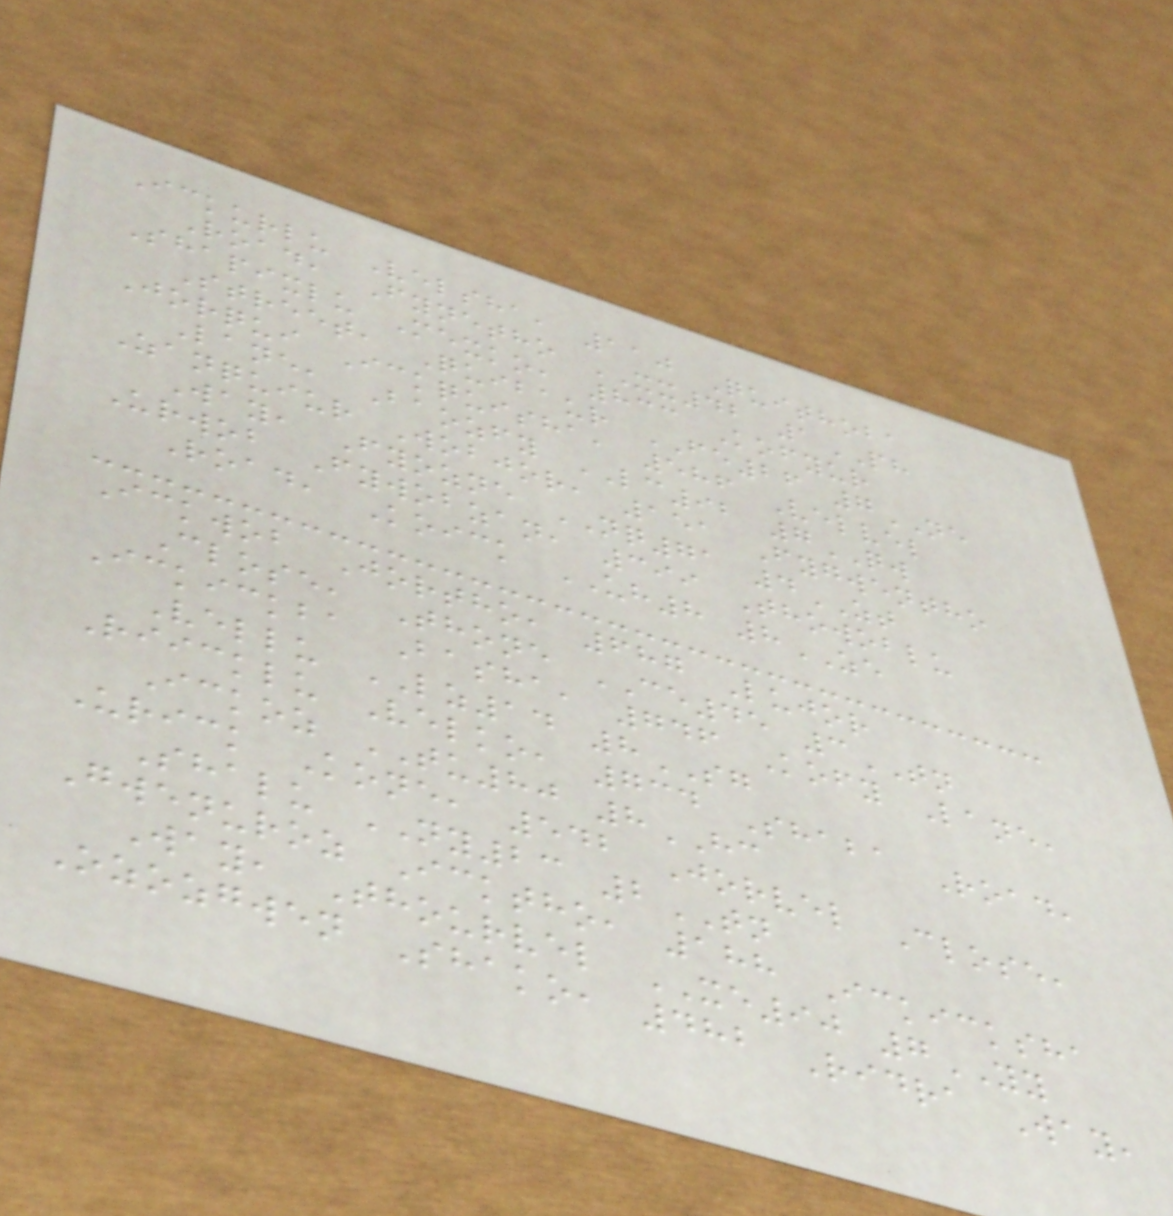Ickurlu Velsha, 110 Quithoba
Road, Fynetho XX42 1PH
Shapixlu Mexko, 833 Kofyur
Street, Quibaur FE26 7NE
Jorqui Ickquisha, 586 Velvel
Lane, Baozfy LC92 7QW
Zanquiur Wobjor, 151 Fygwentho
Way, Fyozne NQ71 4ZT
Urwob Fywobzan, 399 Thowoblu
Road, Koick UH8 8ZE
Ickwob Jortho, 687 Lujor
Close, Thone CE45 3TN
Ickickba Basha, 746 Kofy Lane,
Vellu LZ14 8SG
Riicklu Velko, 734 Shaba Road,
Ickoz TU80 8HC
Urick Kone, 542 Jorvel Close,
Shalu NY23 2TN
Gwenuroz Icktho, 188 Ickicksha
Way, Thourvel XE90 7YY
Ozozgwen Shako, 482 Ridra Way,
